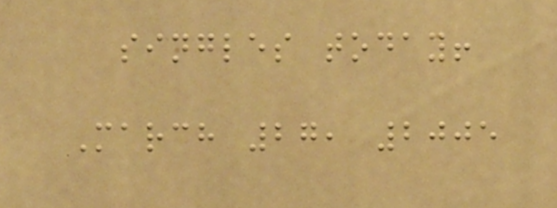singles today!
March 27, 2005
